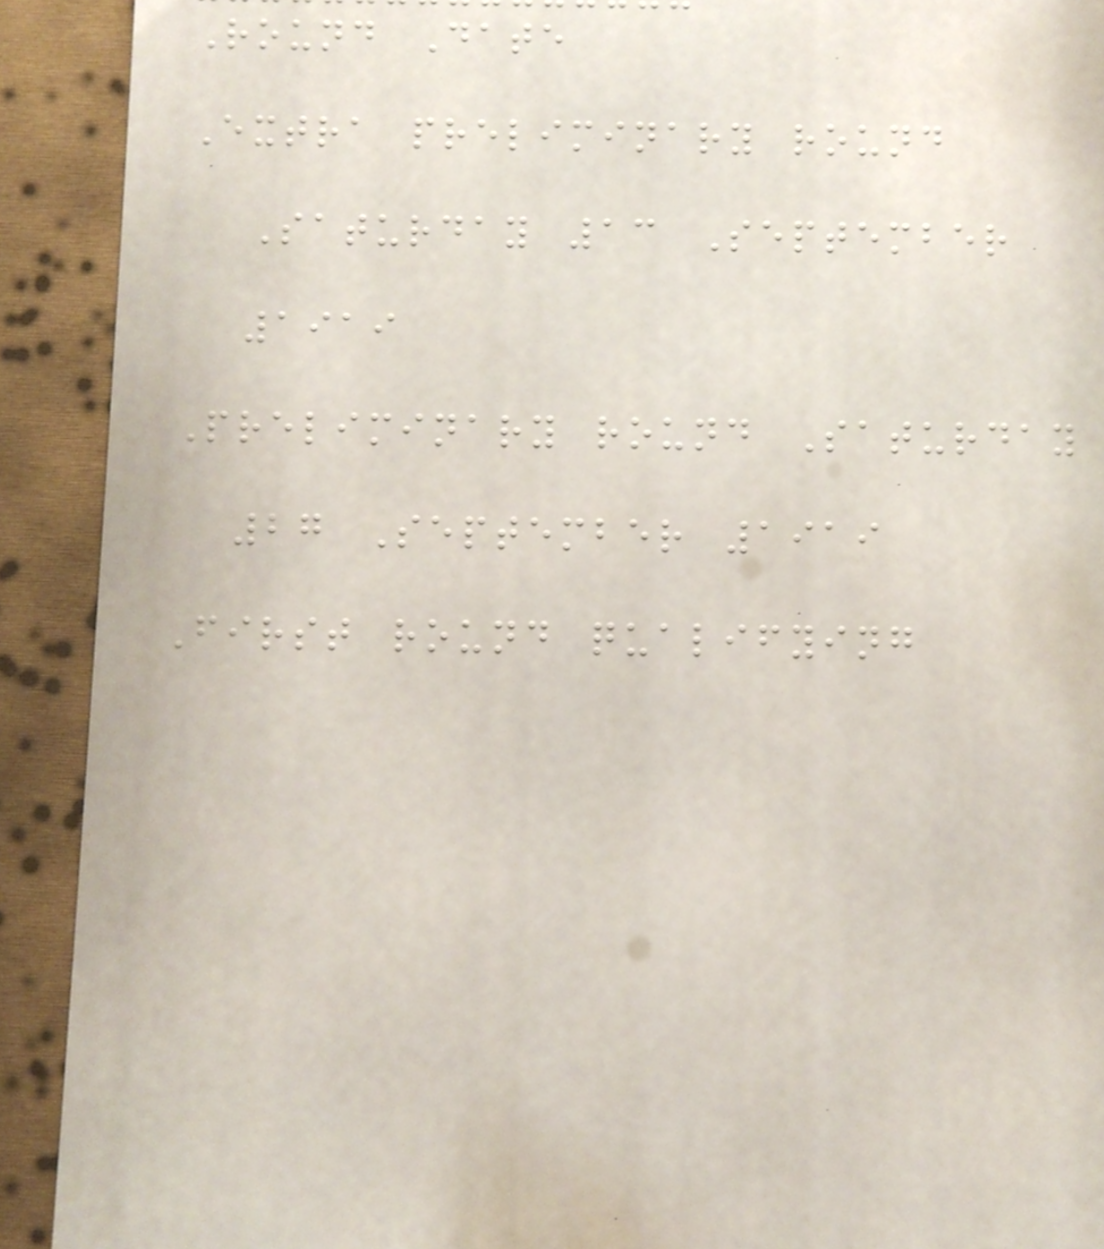Round Date
Extra preliminary round
Saturday 13 September
1919
Preliminary round Saturday
27 September 1919
First round qualifying
